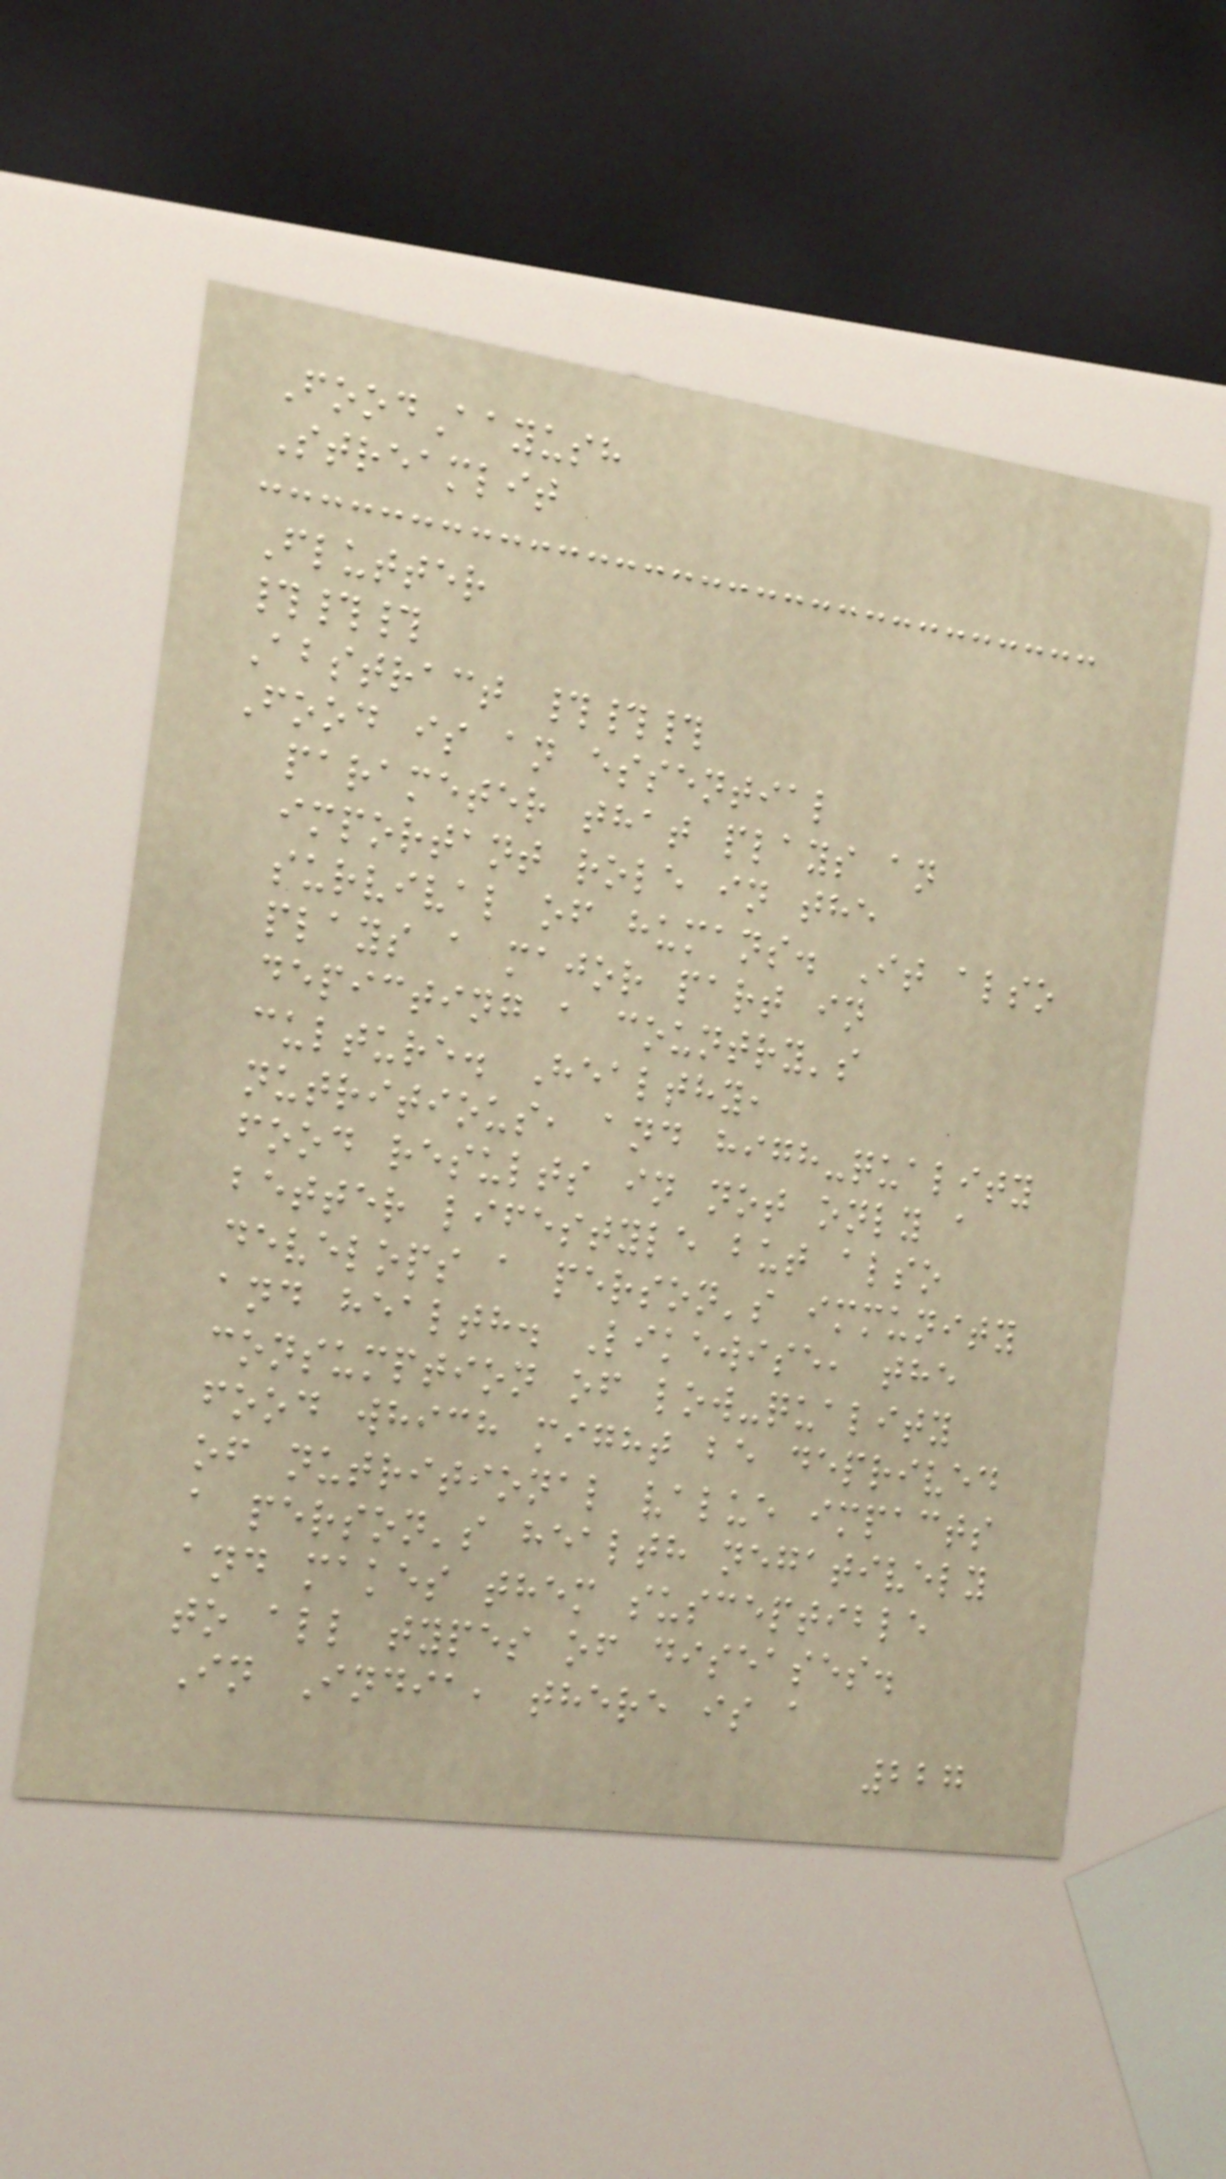FoodAayush
Streamlit
Flutter
###
Abstract ###
Food is an essential
parameter that plays an
important role in the
survival of humans. It also
plays a major part in
depicting a country's
culture. Healthy,
nutritious, and high-quality
food results in not only a
better lifestyle but also
develops a person's immunity
and health. Likewise, the
consumption of low-quality
food which might be deprived
of nutritional value impacts
a person's health negatively
and makes them susceptible
to all types of diseases.
In India, there is a
227
